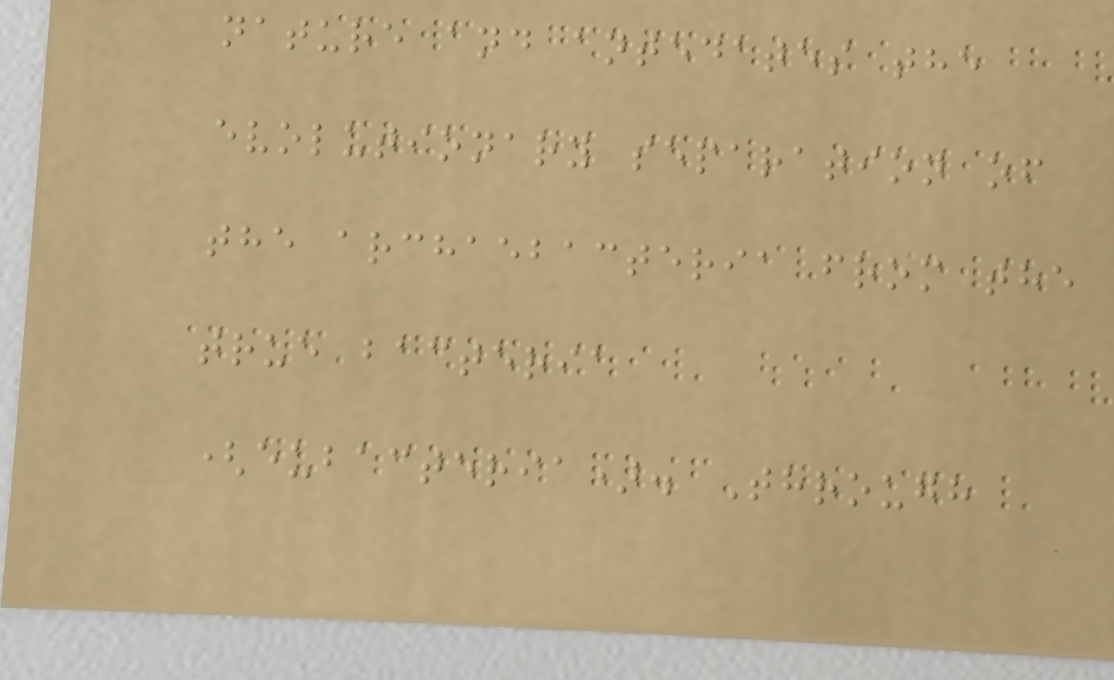nature and antedates the
evolutionary separation of
the archaebacteria from the
true bacteria
(eubacteria). Through
